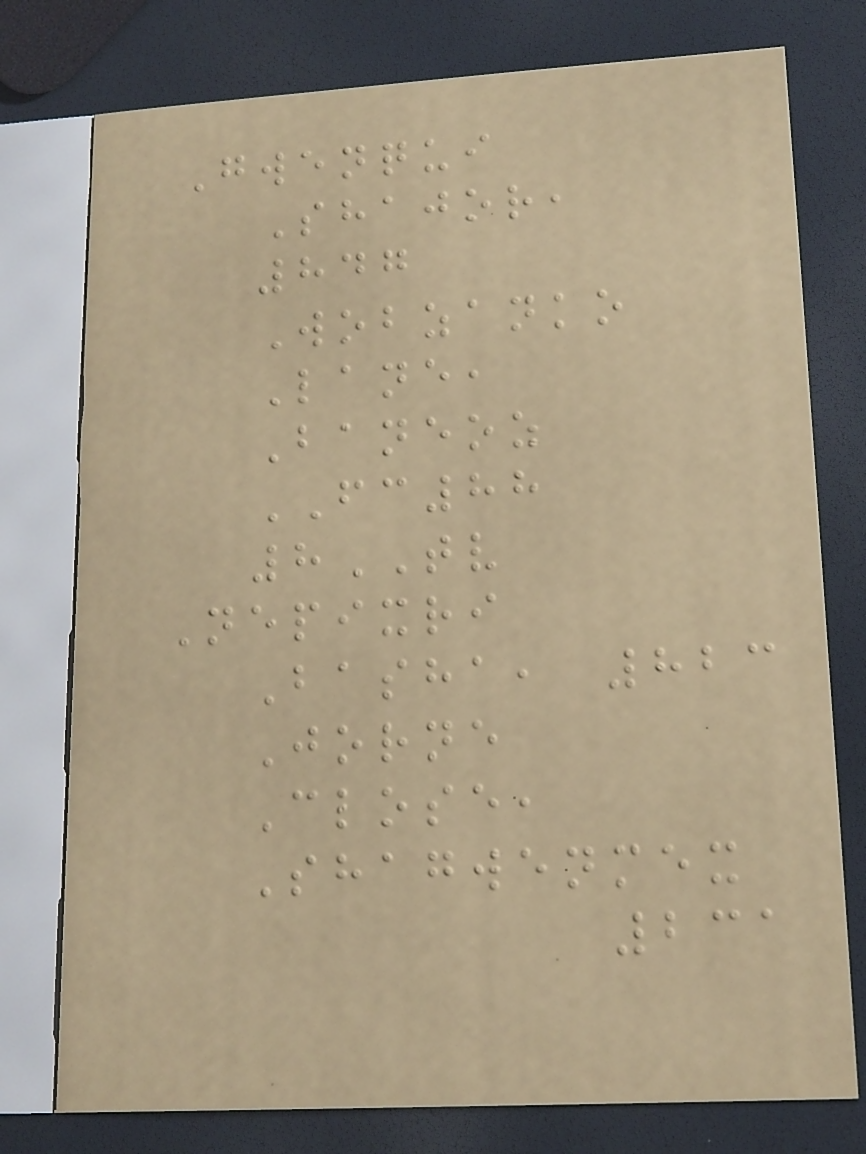Gwenqui
Shajor,
847
Wobzanko
Lane,
Baneoz
FC88
8TV
Nepixri
Basha, 823
Jorne
Close,
Shagwenmex
231
